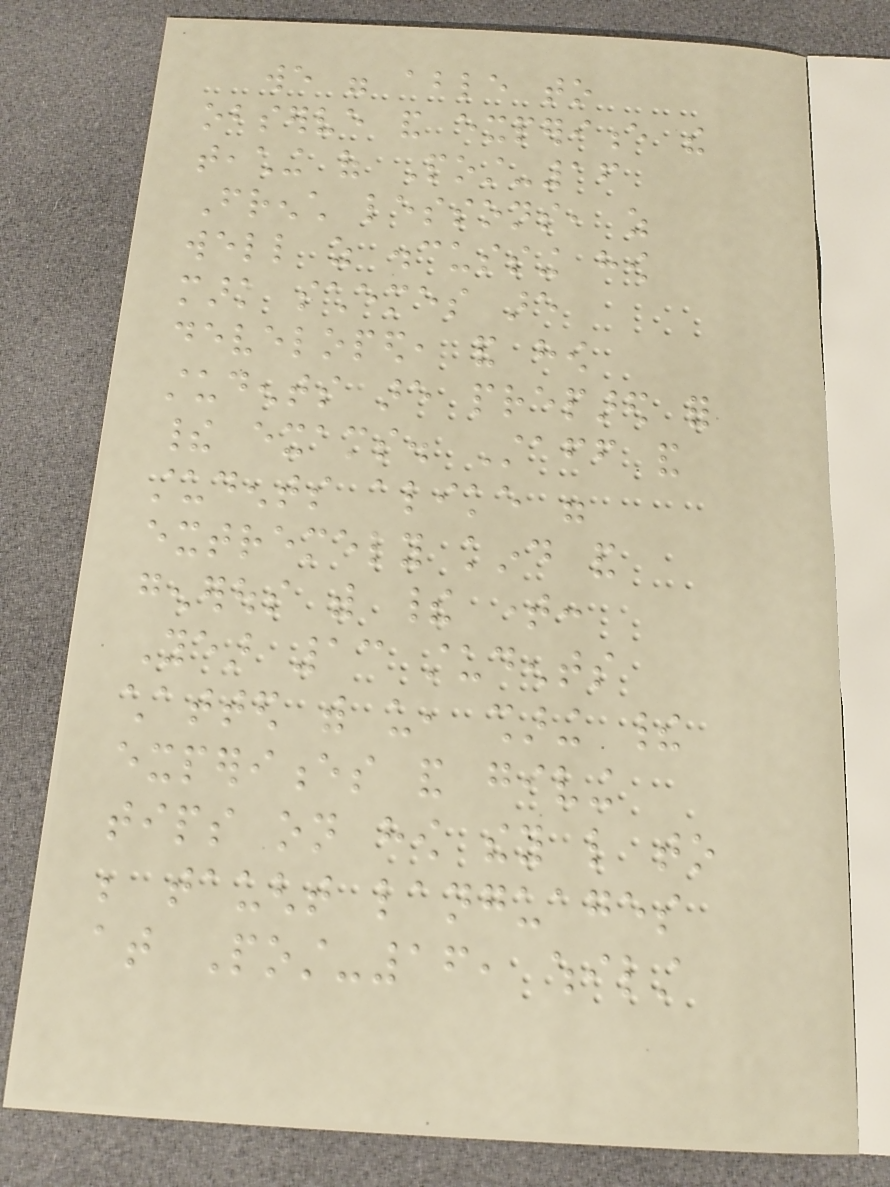we were able to
observe and experience the
teaching of Post-16
French lessons, as
well as discussing how
mark schemes are
developed, and how
students are prepared for
their exams. Staff and
students alike were
extremely kind and
generous with their time:
Year 13 students
chatted with us, sharing their
experiences and giving
tips on how they like to
be taught languages
at Post-16, whilst
